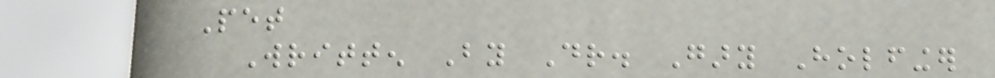Pet
Written By Dr. Gary Holfinger
